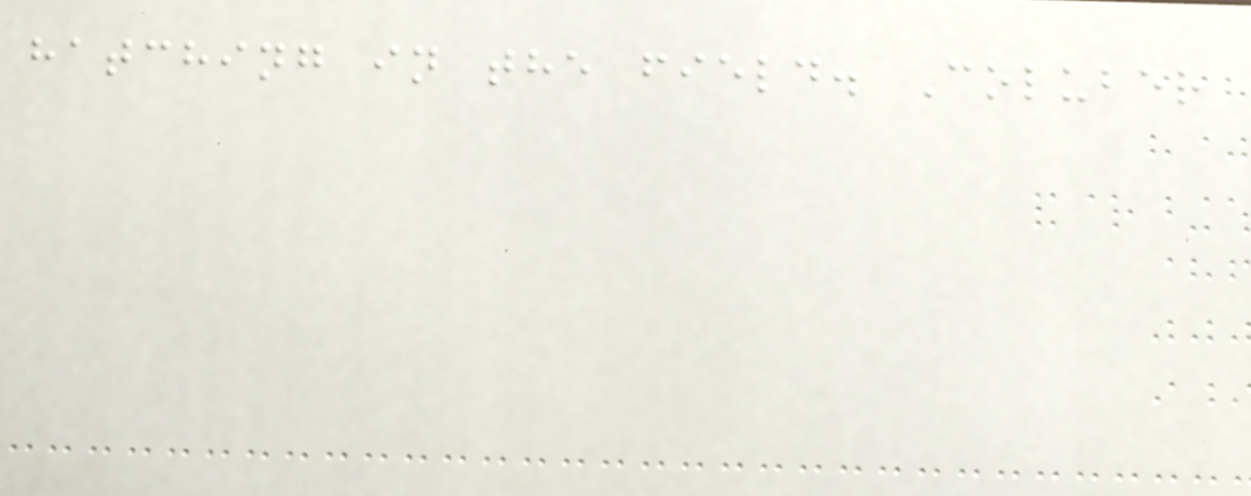hatching in the field. Coluber
